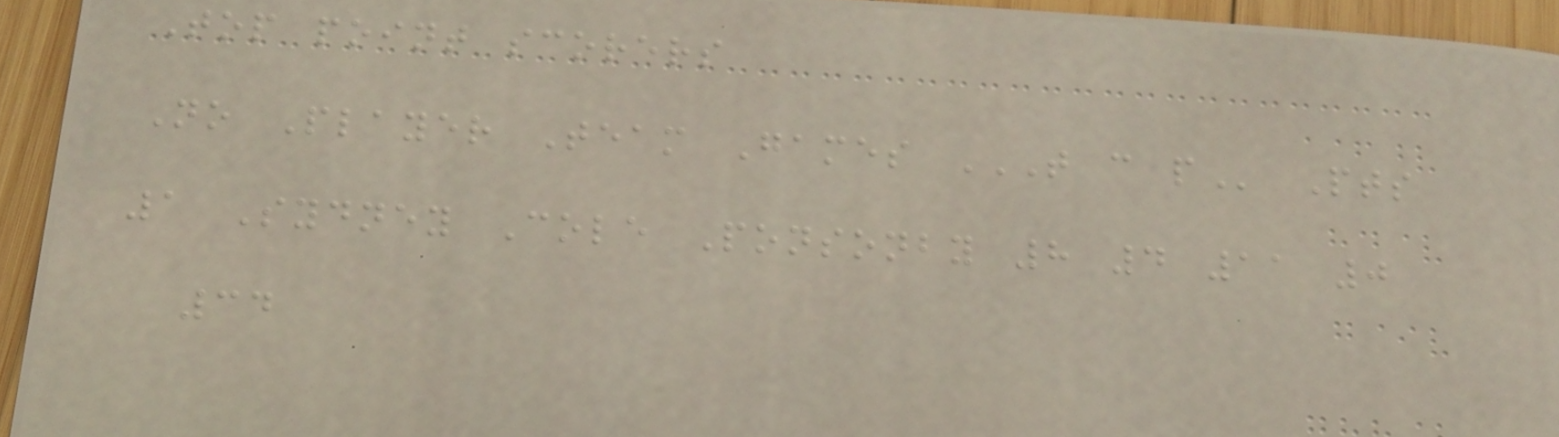Top point scorers
No Player Team Games T C P Pts
1 Sydney Cole Ponsonby 8 4 11 0
34
